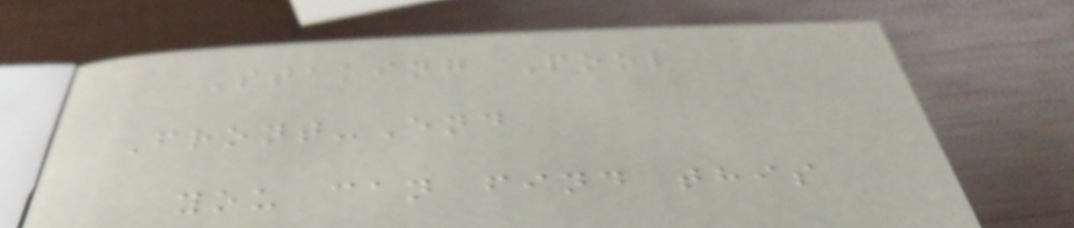Staking Pool
Front-End
you can find this
